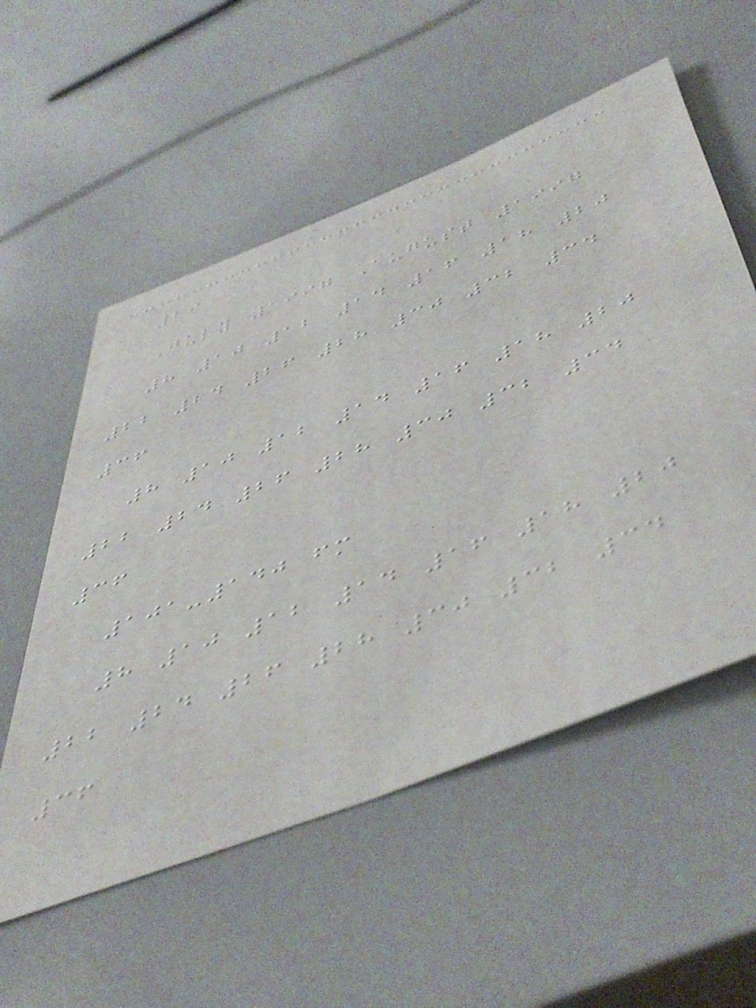29
July 1997 August 1997
8 10 12 14 16 18 20
22 24 26 28 30 32 34
36
8 10 12 14 16 18 20
22 24 26 28 30 32 34
36
101-140 fm
8 10 12 14 16 18 20
22 24 26 28 30 32 34
36
